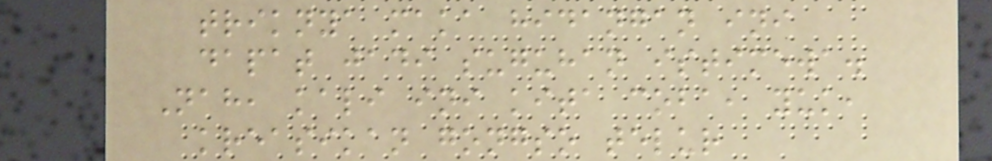triknya maka hidangan ini
dapat jadi suguhan istimewa.
Nah, kali ini kita coba, yuk,
kreasikan gongso telur
